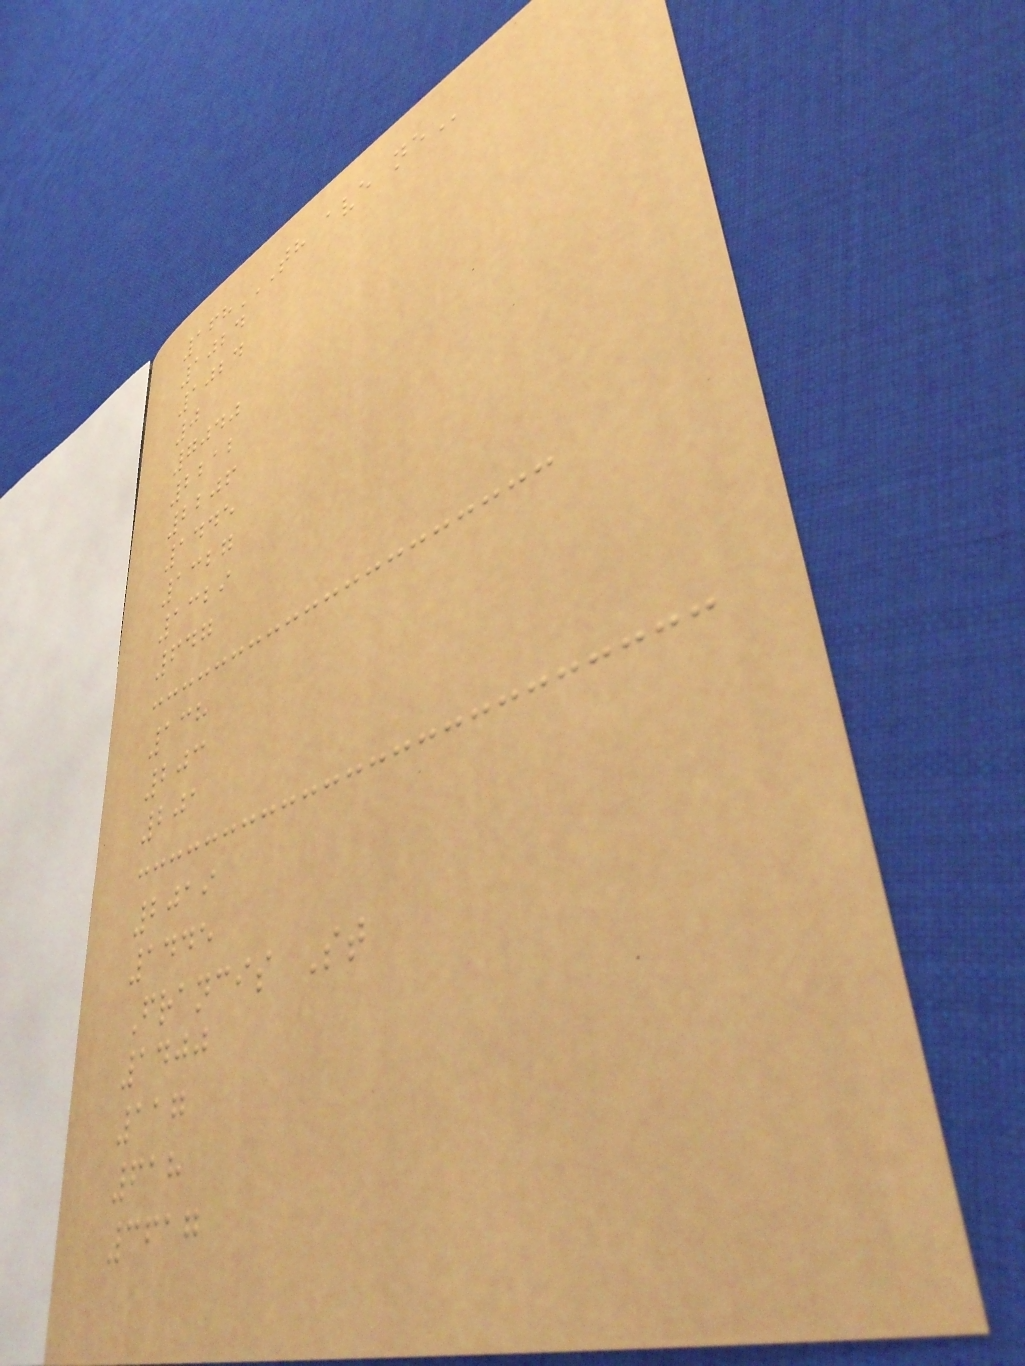168TH AVE NE
1024
1024
0
7040
2212
2206
1445
1327
1329
647
138
203
201
2019
1445
Francis St
1400
117
618
3617
